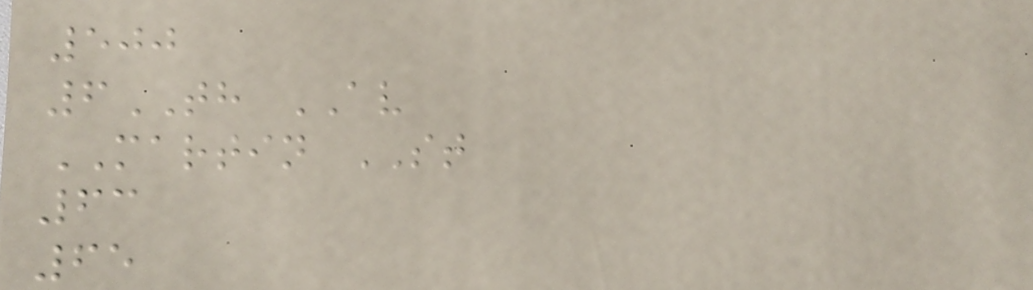500
6TH AV
MARTIN ST
63
65
